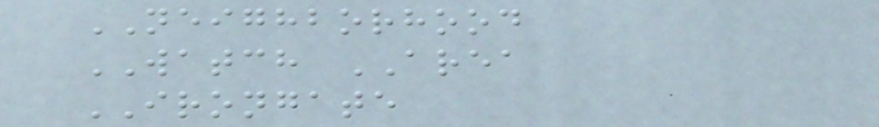NEIGHBORHOOD
WATCH AREA
IRONGATE
